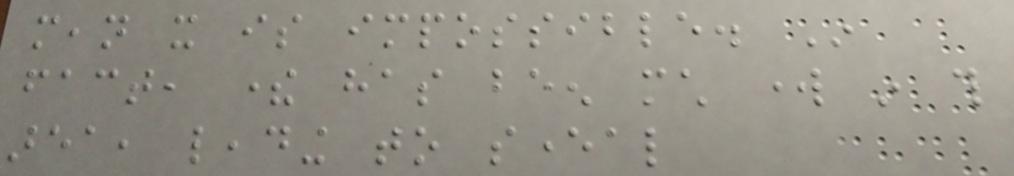mean it is impossible. In
fact, there has been much work in this
area, leading to several
